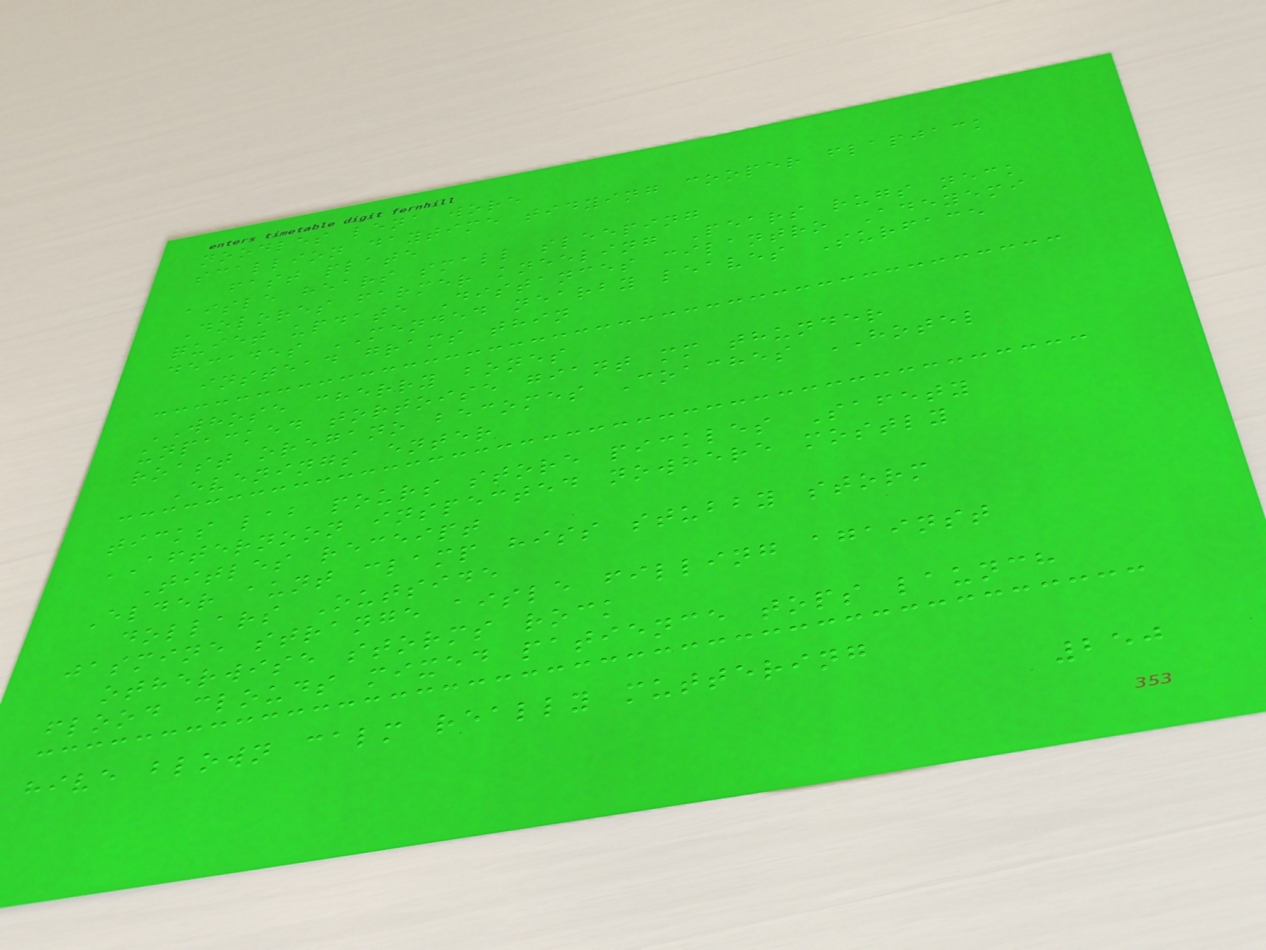noodles lena wore
scallion daytime tidying cooper flapjack
fast plate
aisle hears small sleeping
Dolores farmer kneeling Pears rugs neck
quiet update Distances cilantro Adeyemi
decades MENDED nearby leaves Surface
instead grams thin
WHOSE cherry bones
unpacked tortoise giant mm thunder
roast oregano becomes Coaches HOTEL
Evenings enter
ticks lab pours store pickles Safety
AFTERNOON inspected nowhere mostly
Titles receipt
Elder aunt clamp hiss stubby storm
dollars Outside
jasmine strange aisle filling against
otherwise storms rock
flood clouds mixed patience tops launch
hive blown calm really muttering
250
